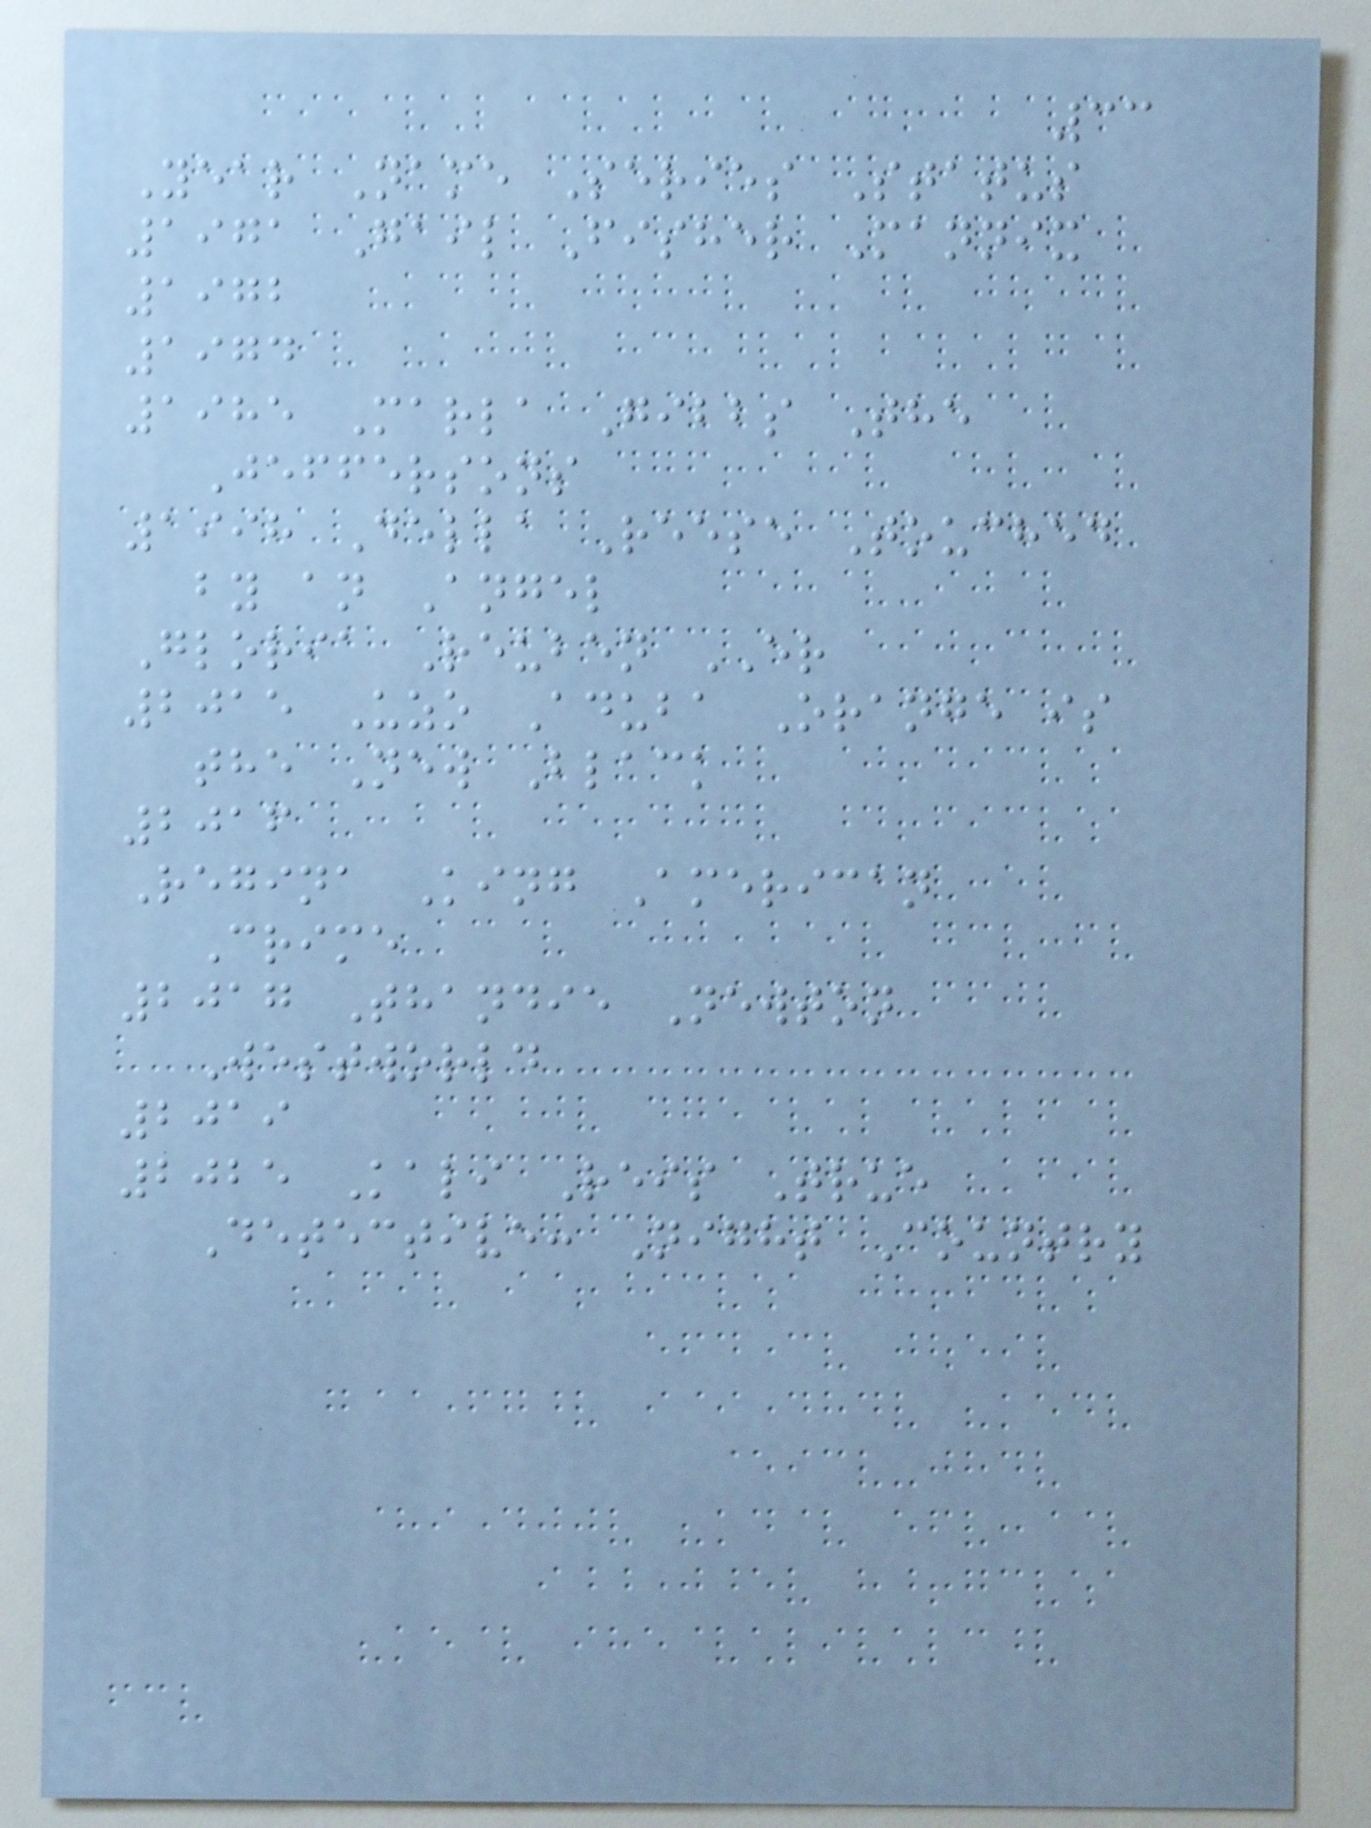33
Year Name Series Status
1971 Gail Fisher Mannix
1972
1974
1985 Marla Gibbs The
Jeffersons
1998 Della Reese Touched
by an Angel
Gloria Reuben ER
2015 Uzo Aduba Orange is
the New Black
2016
Regina King American
Crime
2017 Thandie Newton
Westworld
2019
2025 Kali Reis True
Detective: Night Country
